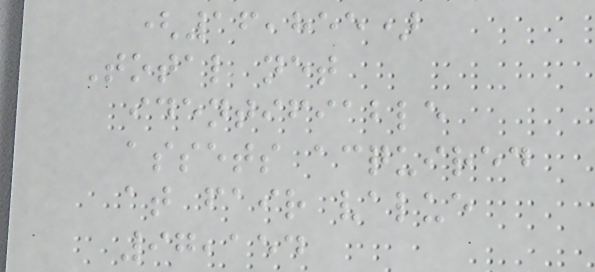(16,855)
Total net
identifiable
assets acquired
at fair value
97,154
